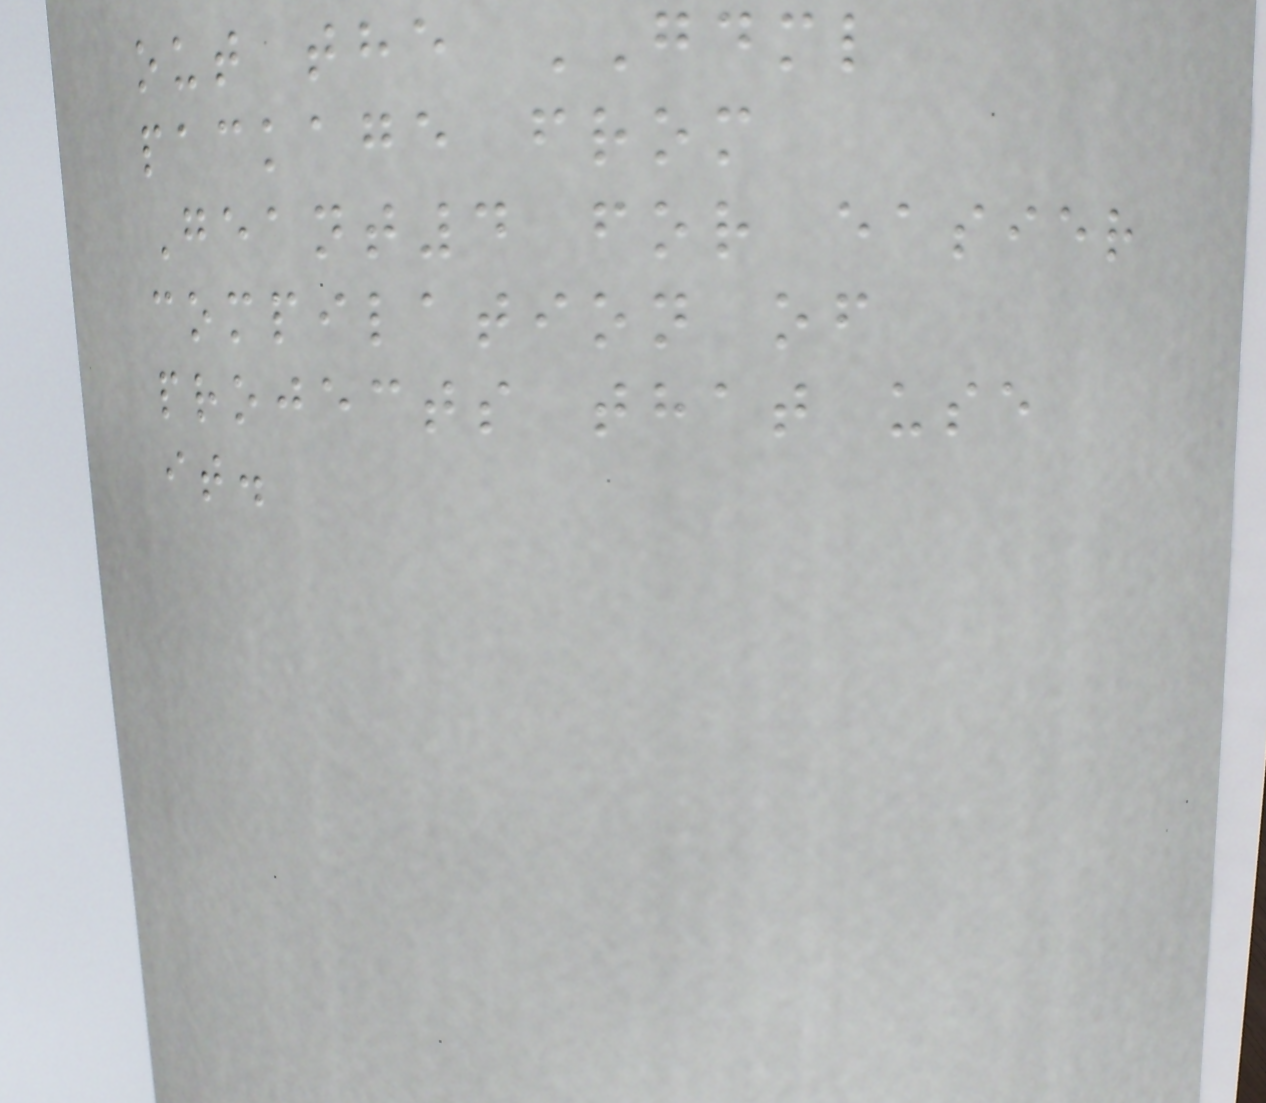out the GDML
package from
Geant4 for easier
compilation of
projects that use
it.
